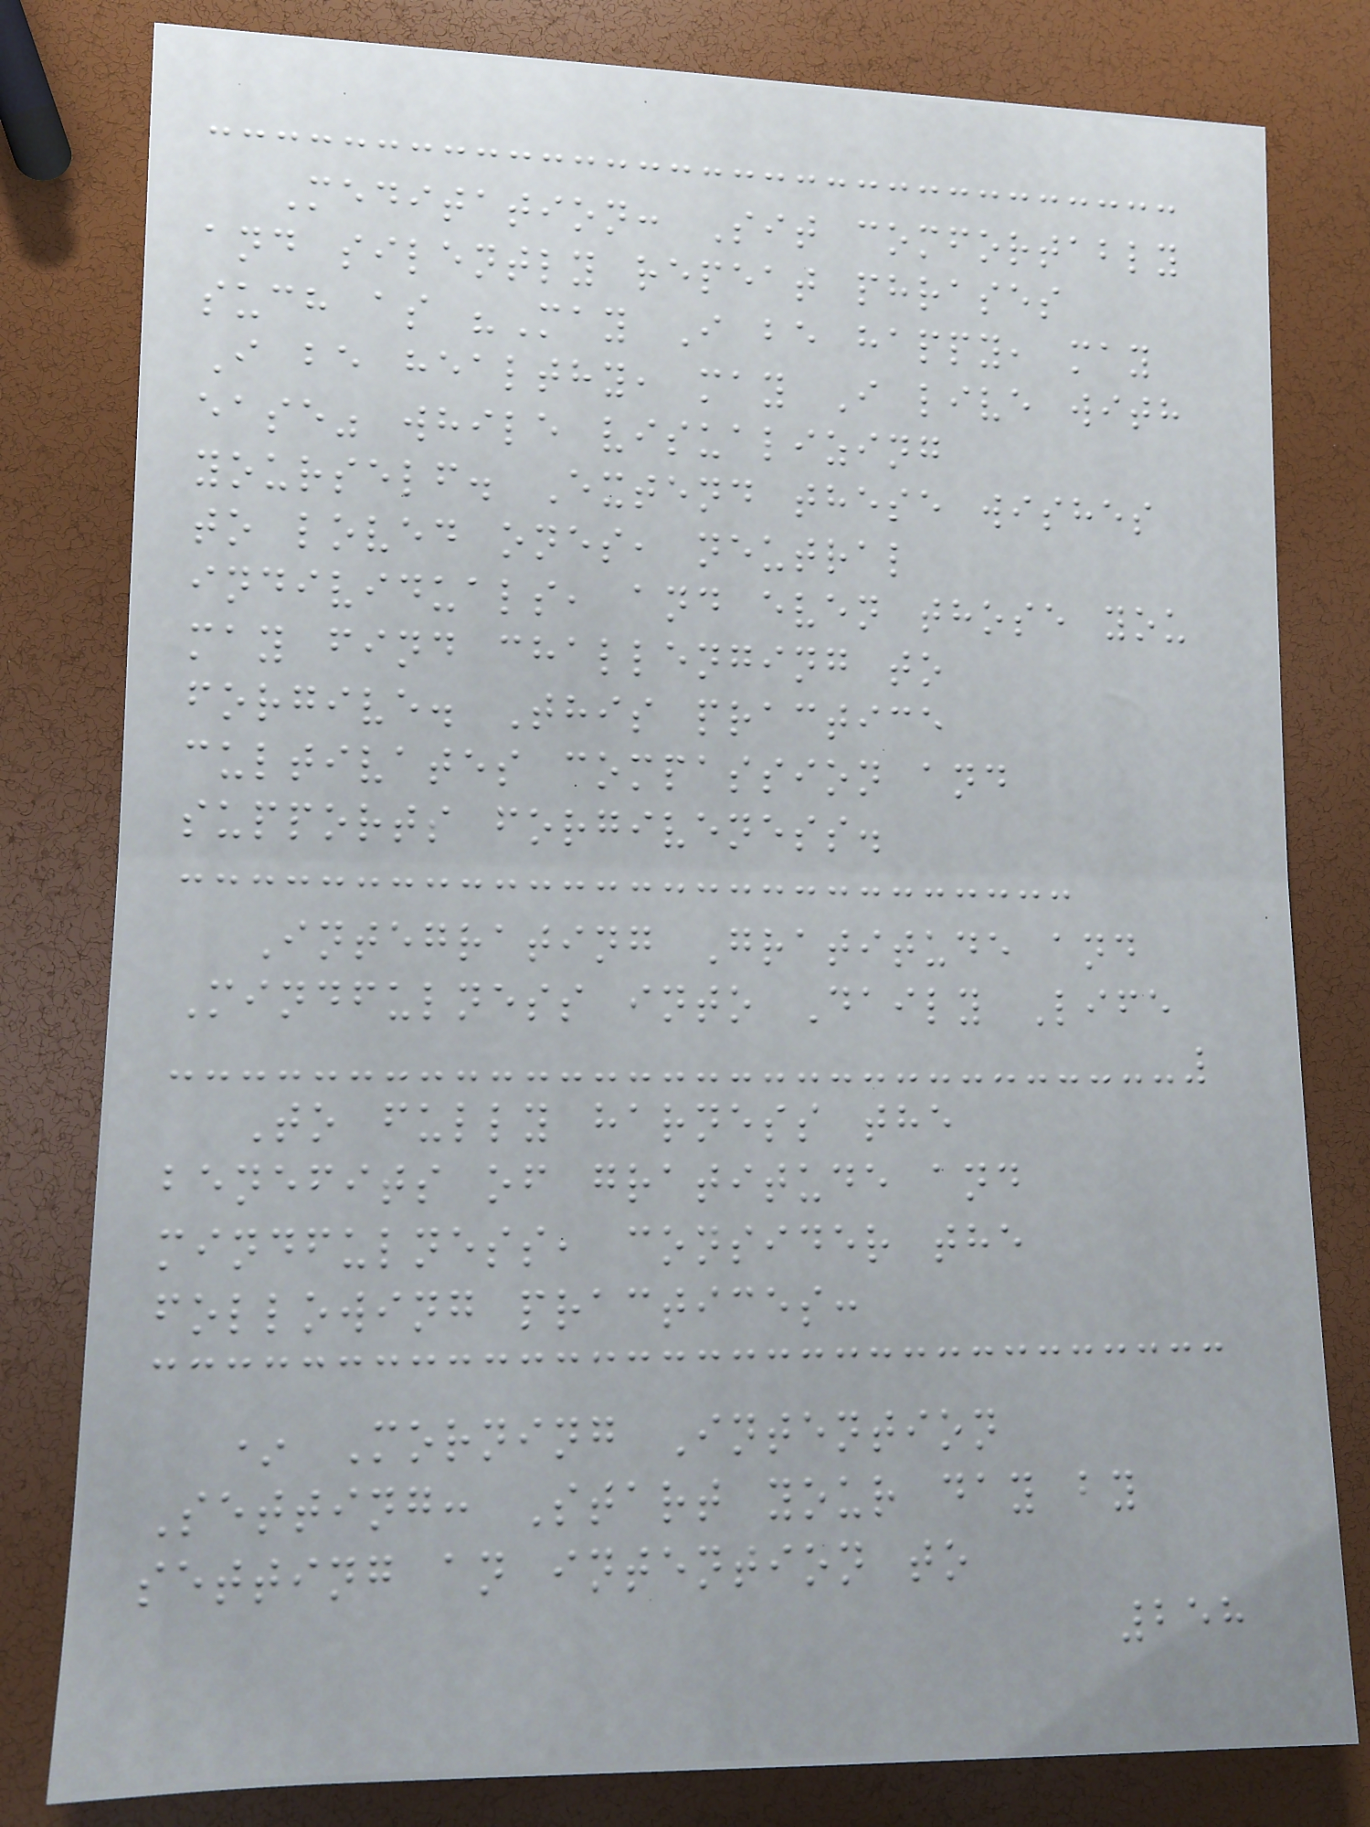Meditation: Sit comfortably
and silently repeat phrases
such as "May I be happy, may
I be healthy, may I live with
ease" while visualizing
yourself. Extend these wishes
to loved ones, neutral
individuals, and even those you
may find challenging to
forgive. This practice
cultivates compassion and
supports forgiveness.
Integrating Gratitude and
Mindfulness into Daily Life
To fully harness the
benefits of gratitude and
mindfulness, consider the
following practices:
* Morning Intention
Setting: Start your day by
setting an intention to
258
